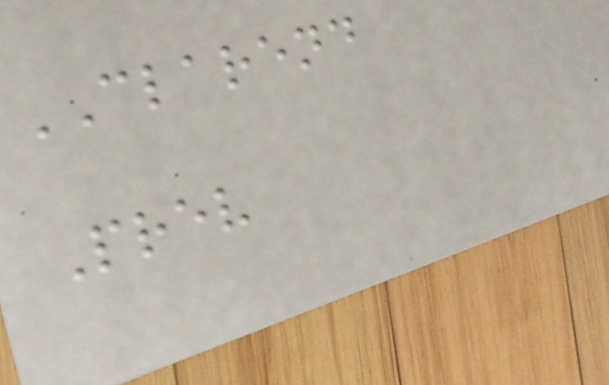CLAREND
Prev
